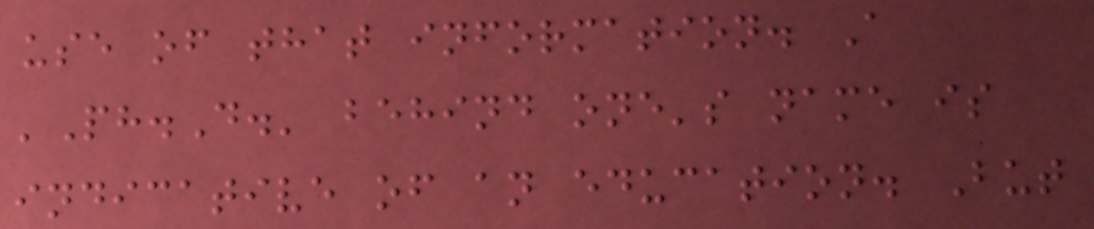use of that information. A
'Ph.D.' behind one's name is
indicative of an education. But
